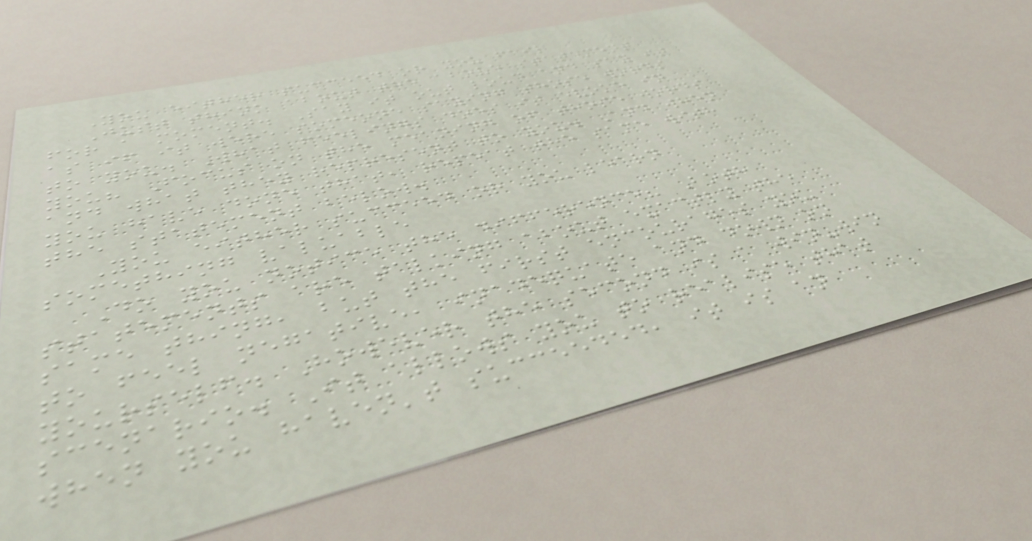You either succeed or you fail
Just think about the above statement
for a moment. Say it out loud and say it
as if it were someone saying those words
to you. What feelings does it evoke in
you? Focus on the meaning of those words
and what they represent to you. And when
you have done that, repeat the same with
the statement below.
You either succeed or you learn
something valuable
Do you notice the difference? Both
statements are talking about exactly the
same thing, but the first encourages you
to feel negative, inadequate and down on
yourself. However the second is a win-win
scenario. It allows you to realise that
when you haven't succeeded, it is an
